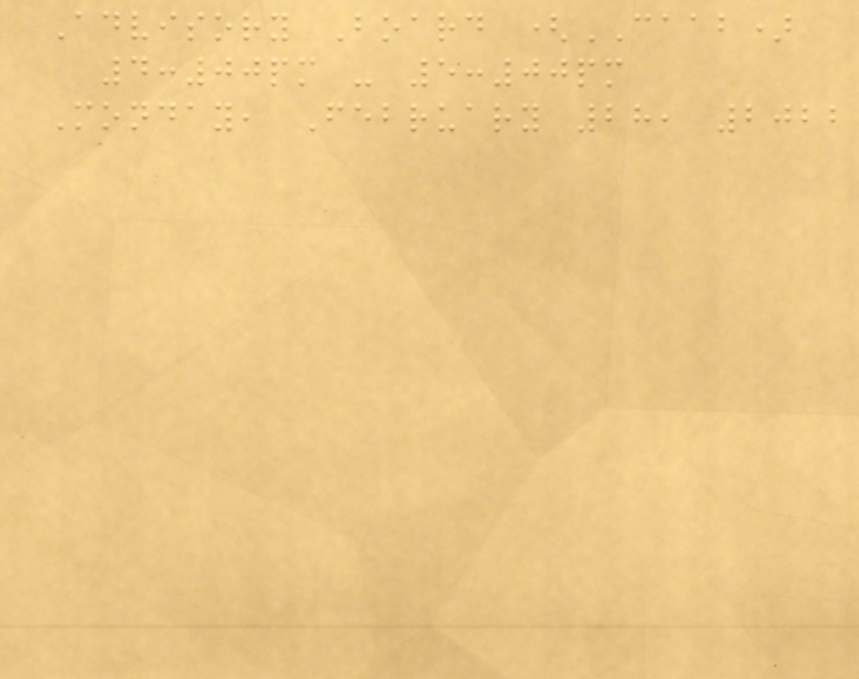Advisory Board (CAAB)
4:00pm - 5:00pm
Monday, February 28, 2022
